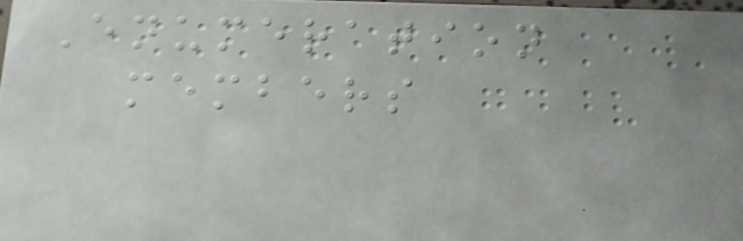Enumeration
members
